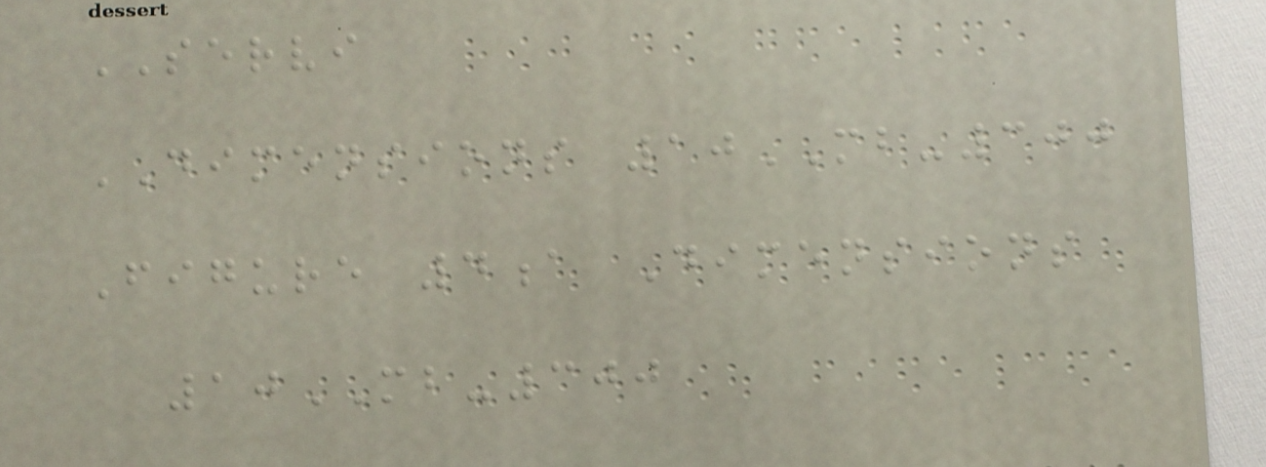SERVI
DIMENSIONS 10MB-300
Figure 4a Dimensions
10MB-300
